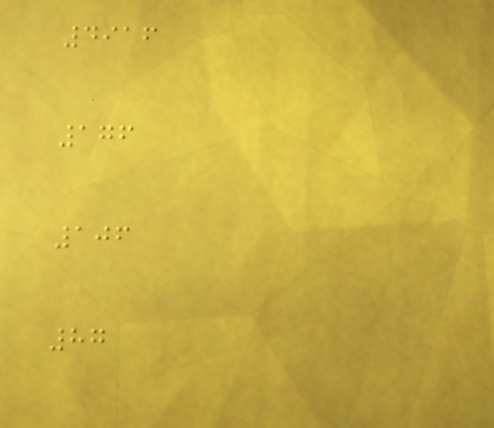4916
176
106
87
